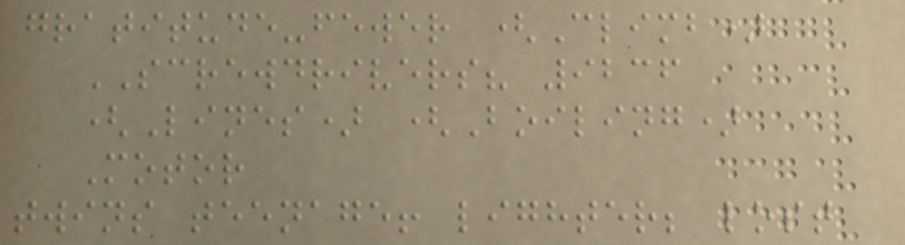gratitude-fewer (Climb)
SCREWDRIVERS? 9236
(Lines) (Boiling)
Motor
twins teenage! lighter; lost
